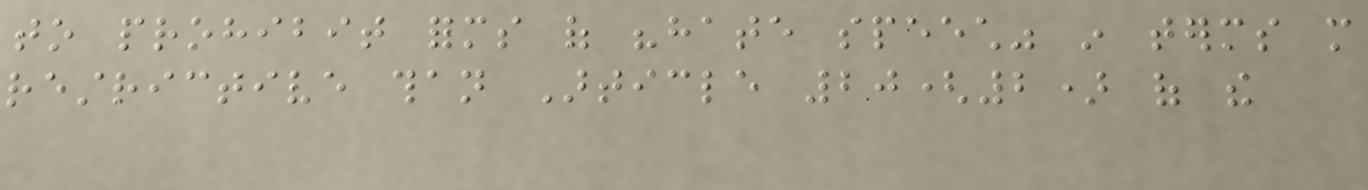to prohibit forms of "hate speech" in terms more
restrictive than Article 20(2) of the
